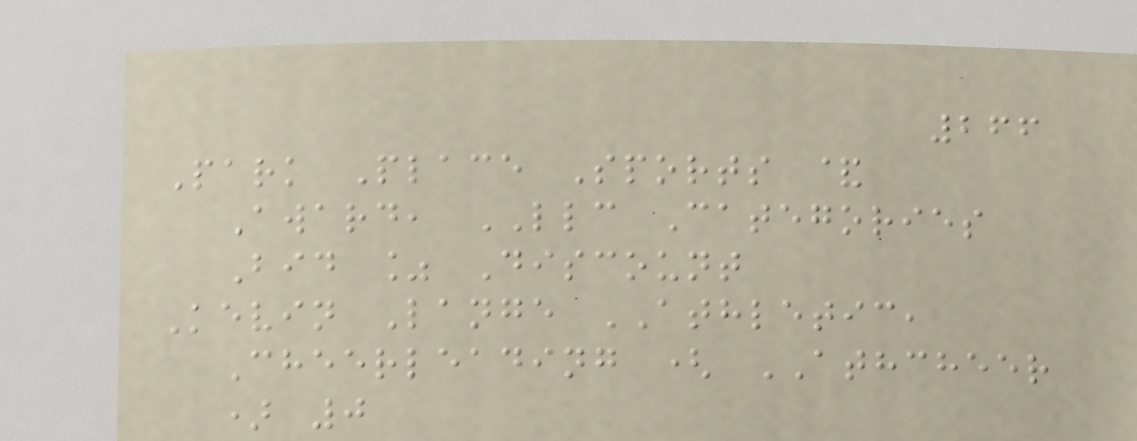266
Park Place Sports &
Award, LLC Categories
Bid % Discount
Kevin Lange ATHLETIC,
Cheerleading ( ATHCHEER
) 0
